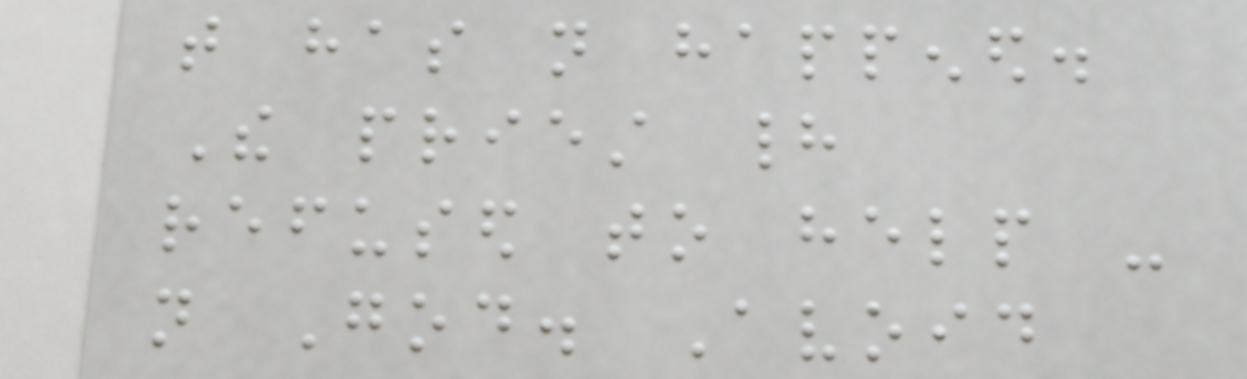that has not happened.
The priest had
refused to help -
not God. Avoid
